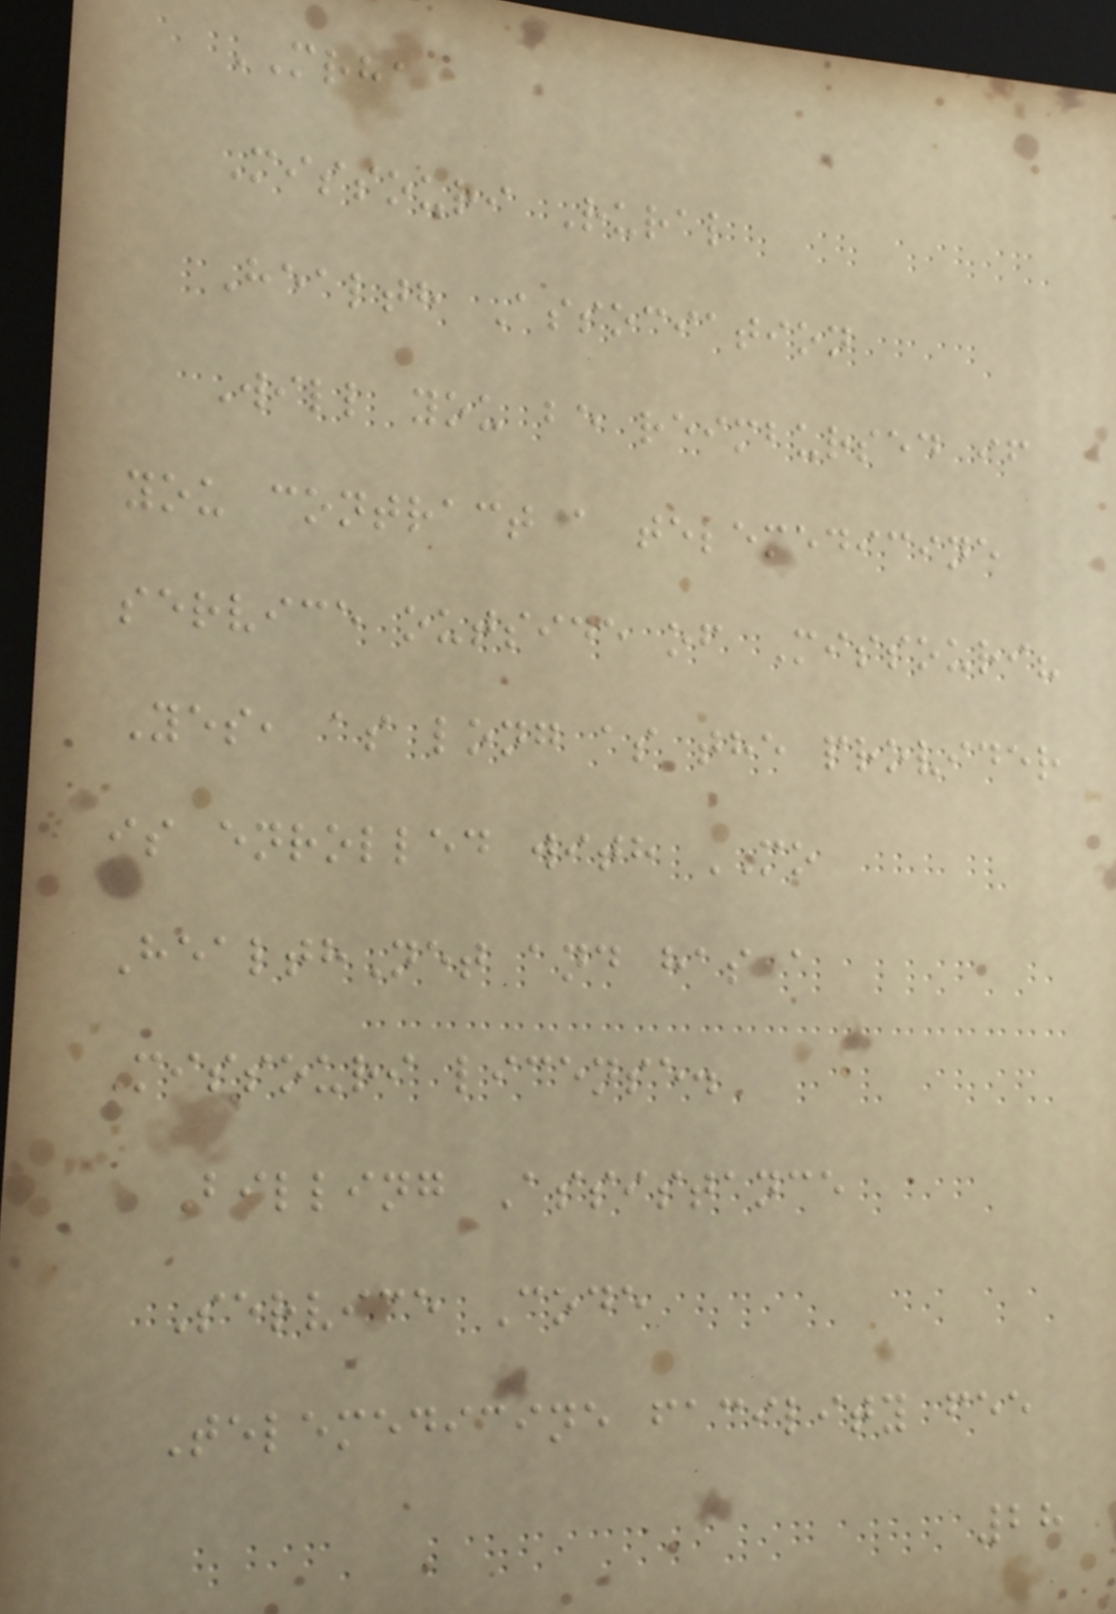MRHA
Missouri Rural
Health Association
Will you be reimbursed if
you contract a telemedicine
service outside of Missouri?
Yes, as long as the provider
is enrolled with MO
HealthNet and has a
Missouri license.
Billing Assistance
Service Code
Telemedicine facility fee
28
